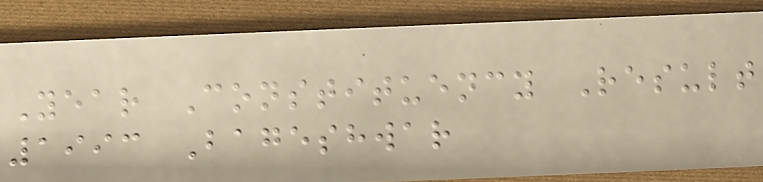Year Constituency Result
1993 Bageshwar
